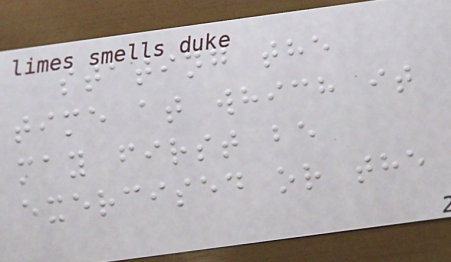stating the
time at which it
may first be
exercised or the
